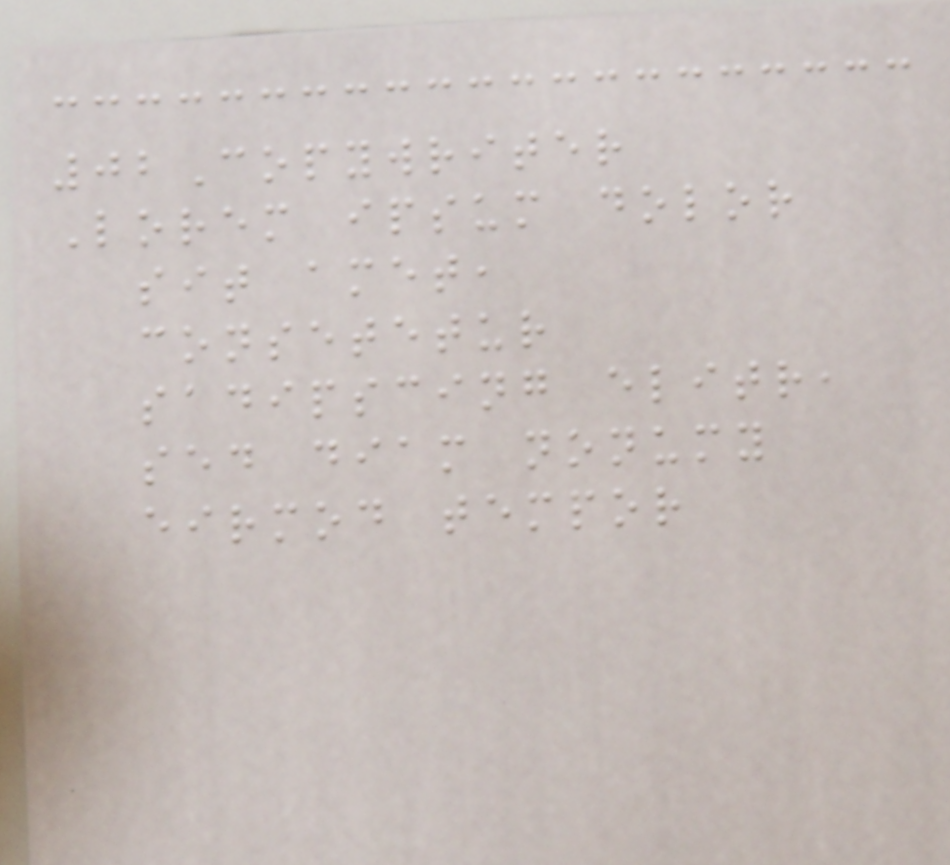02Copywriter
Lorem ipsum dolor
sit amet,
consetetur
sadipscing elitr,
sed diam nonumy
eirmod tempor
